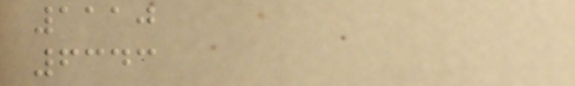1110
6343
